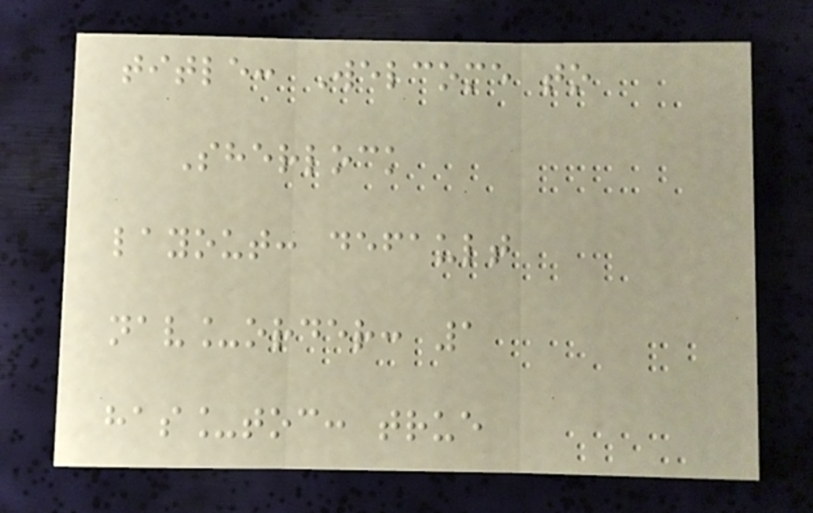title: Welcome to
Sherlock
layout: default
nav_order: 1
has_toc: true
